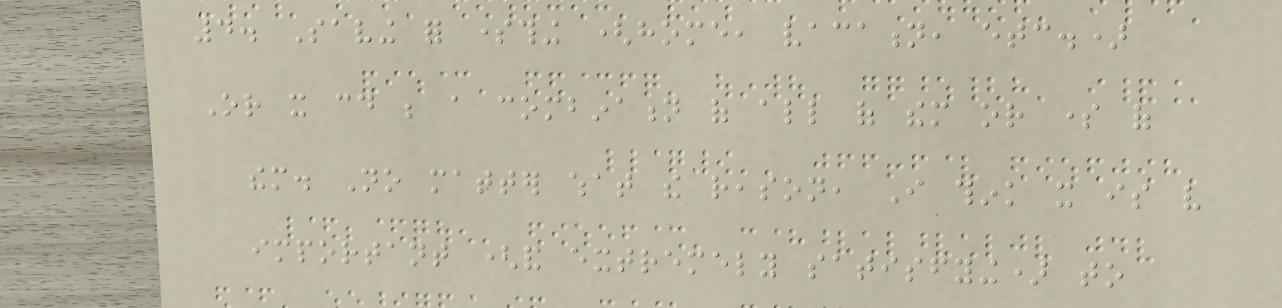4. Saving for something (home, vacation, etc.)
Or it could be a combination of all of them or some of
them. No matter what the reason, I think it is very
important (and extremely satisfying) to
